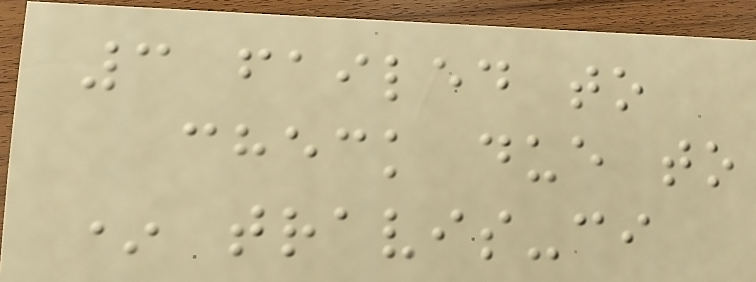3 failed to
check due to
* travis-ci
